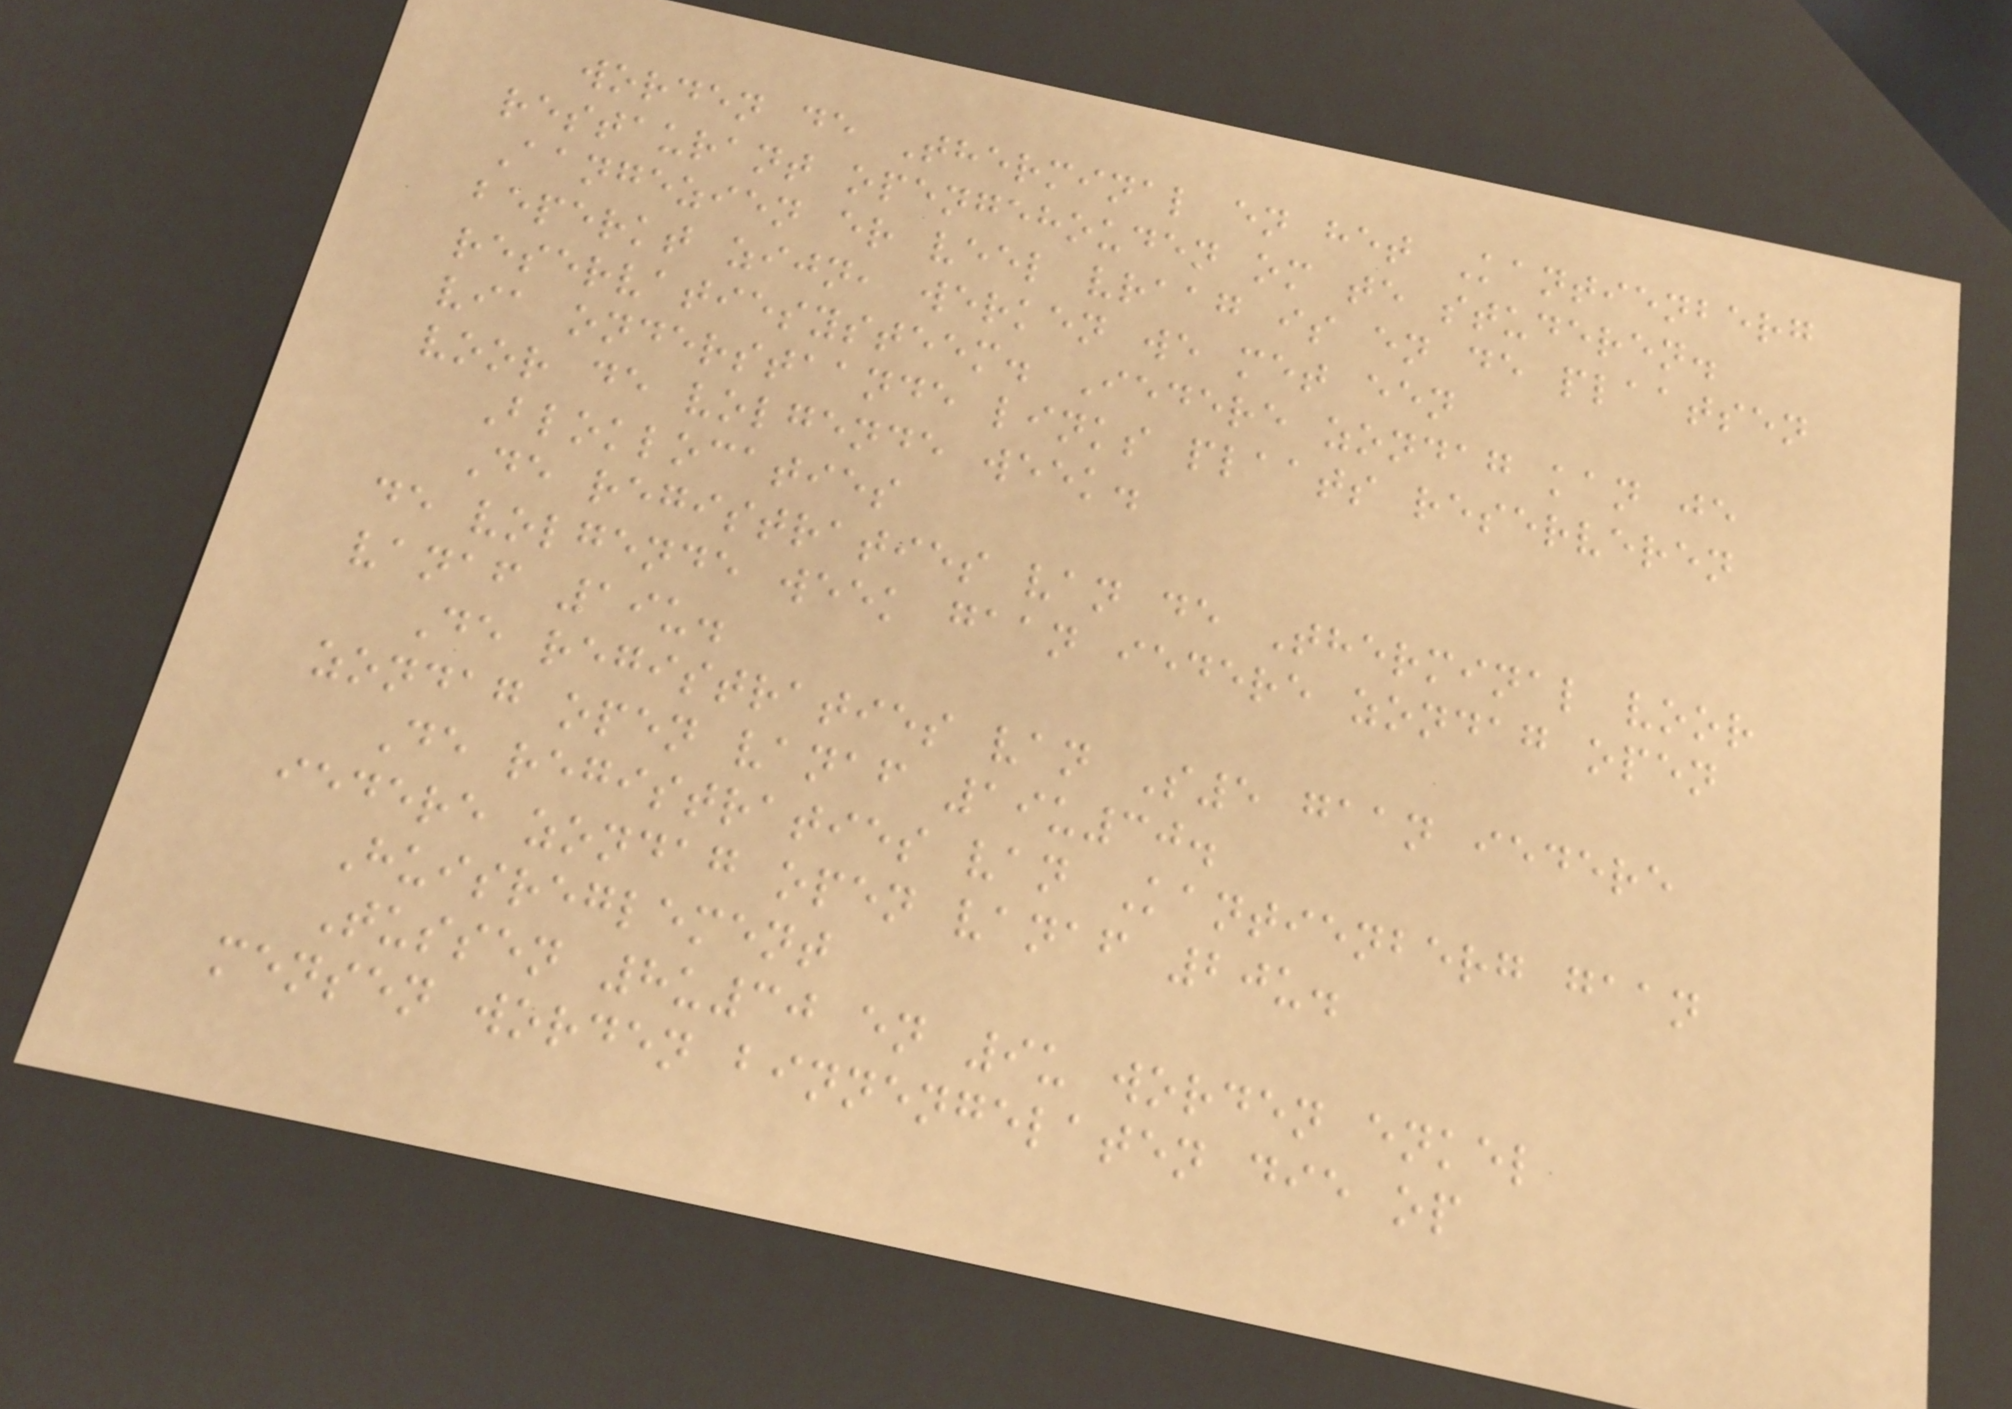worden de Therminal en het Kantienberg
restaurant opengehouden om te studeren.
Aangezien er veel vraag is en de plaatsen
beperkt zijn, werken we met een
reservatiesysteem. Iedere zondag kan je
via onderstaande links plaats reserveren
voor de volgende week.
Bloklocaties
De registraties van de Therminal voor
de volgende week gaan iedere zondag open
vanaf 19u.
De registraties van S5 gaan iedere
zondag open vanaf 19u30.
De registraties van Kantienberg gaan
iedere zondag open vanaf 20u.
Huisreglement
Tussen 8u30 en 9u worden enkel
mensen worden binnengelaten die op
